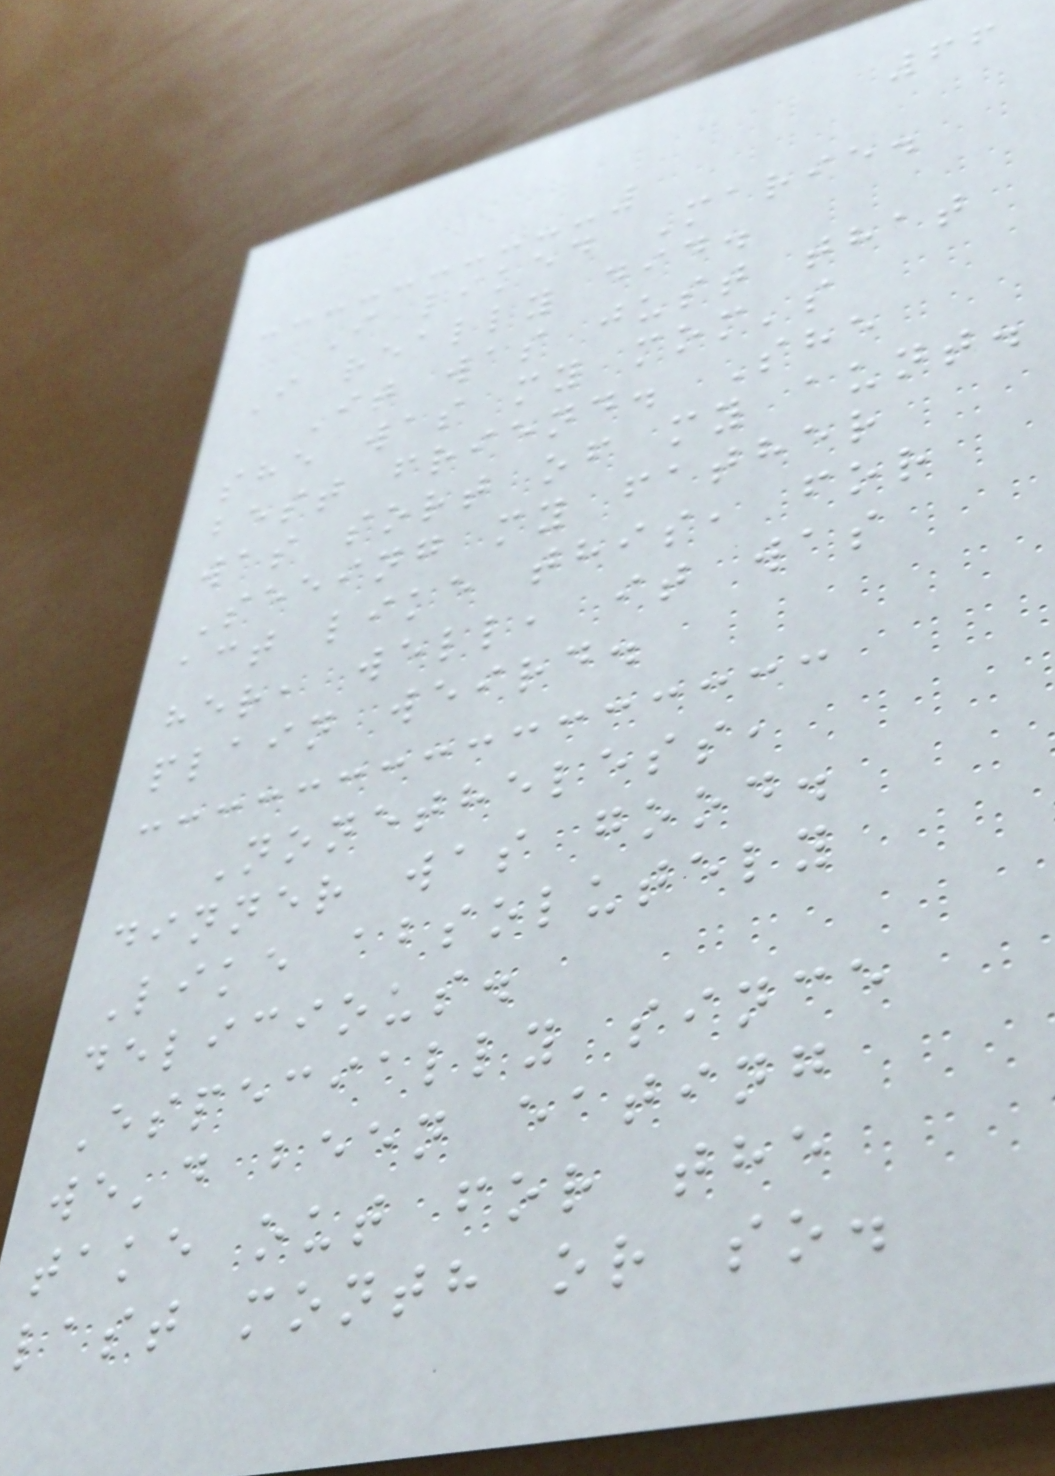66
I liked Marie.
I really did.
It was just that
she was my mom's
best friend. She
was sort of my aunt.
Seeing my father
act like this, for
her, well, it was
plain weird.
Nonetheless,
dinner was good.
Like absolutely
delicious.
Especially since
we'd been eating
take out for the
last month or so.
